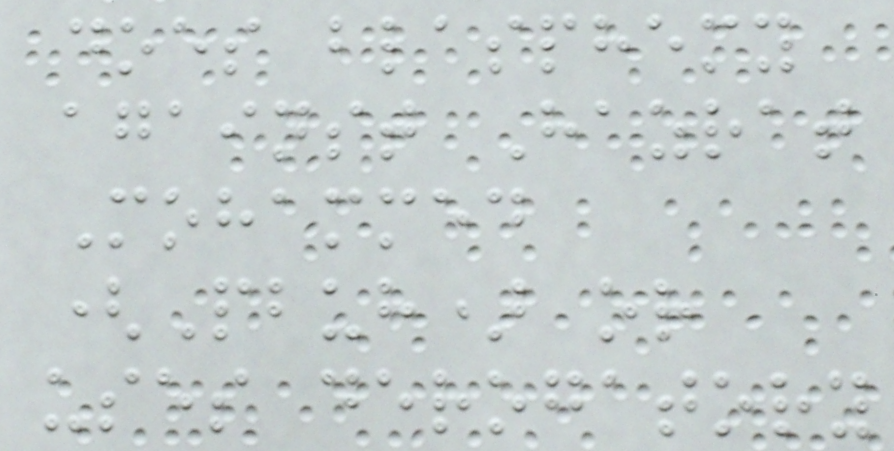does blasphemy
against Hazrat
Mohammed
(Pbuh) or
uses derogatory
